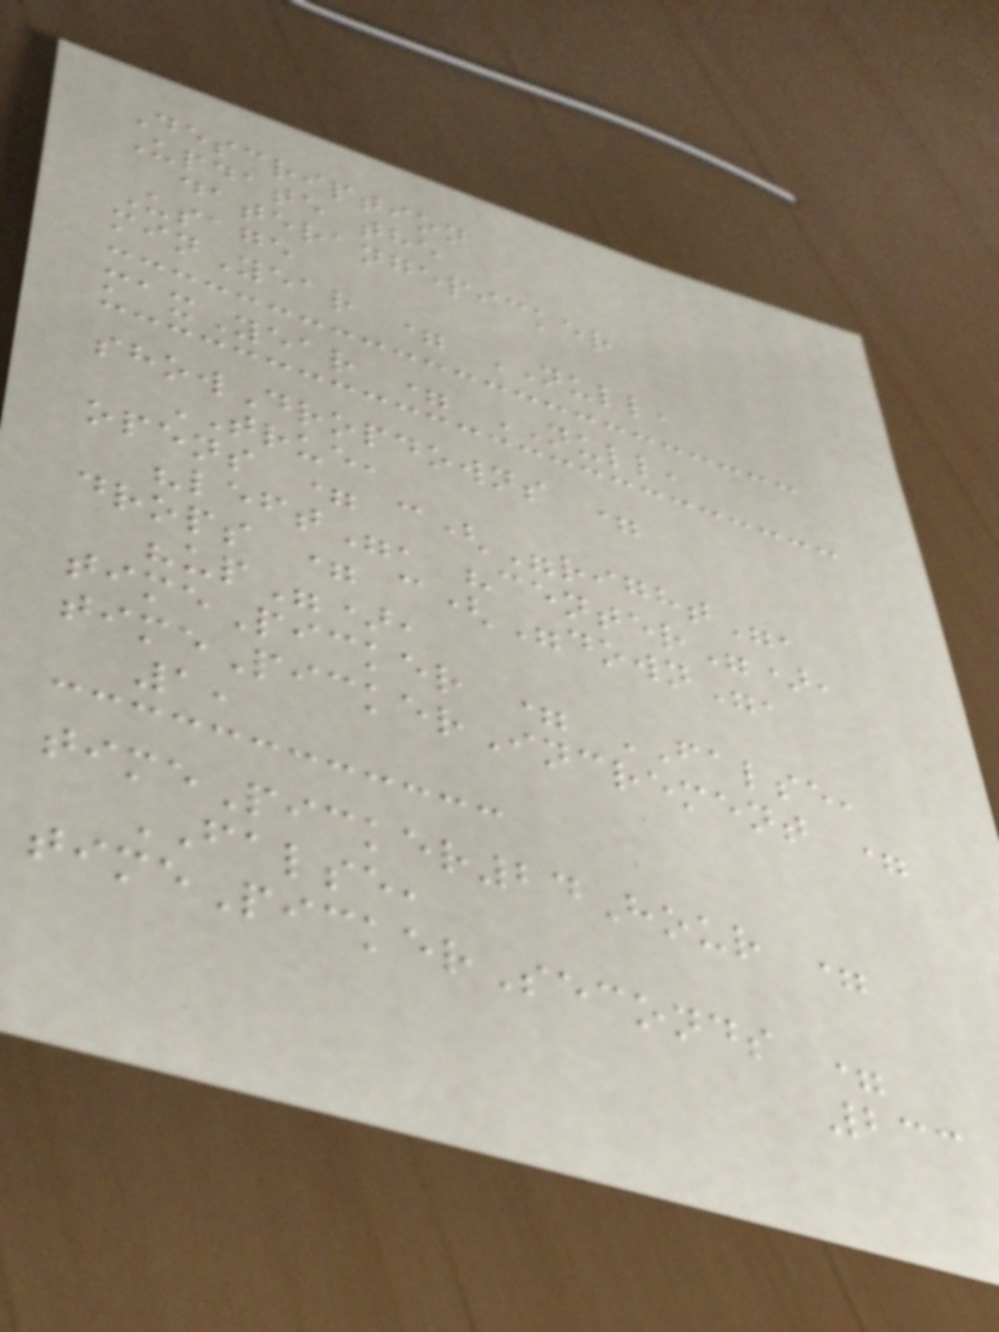Description
Update the
daterangepicker
Usage
minYear = NULL,
maxYear = NULL,
showDropdowns =
TRUE,
opens = c("right",
"left", "center"),
drops = c("down",
"up"),
timePicker = FALSE,
timePickerIncrement =
1,
timePicker24Hour =
FALSE,
timePickerSeconds =
233
